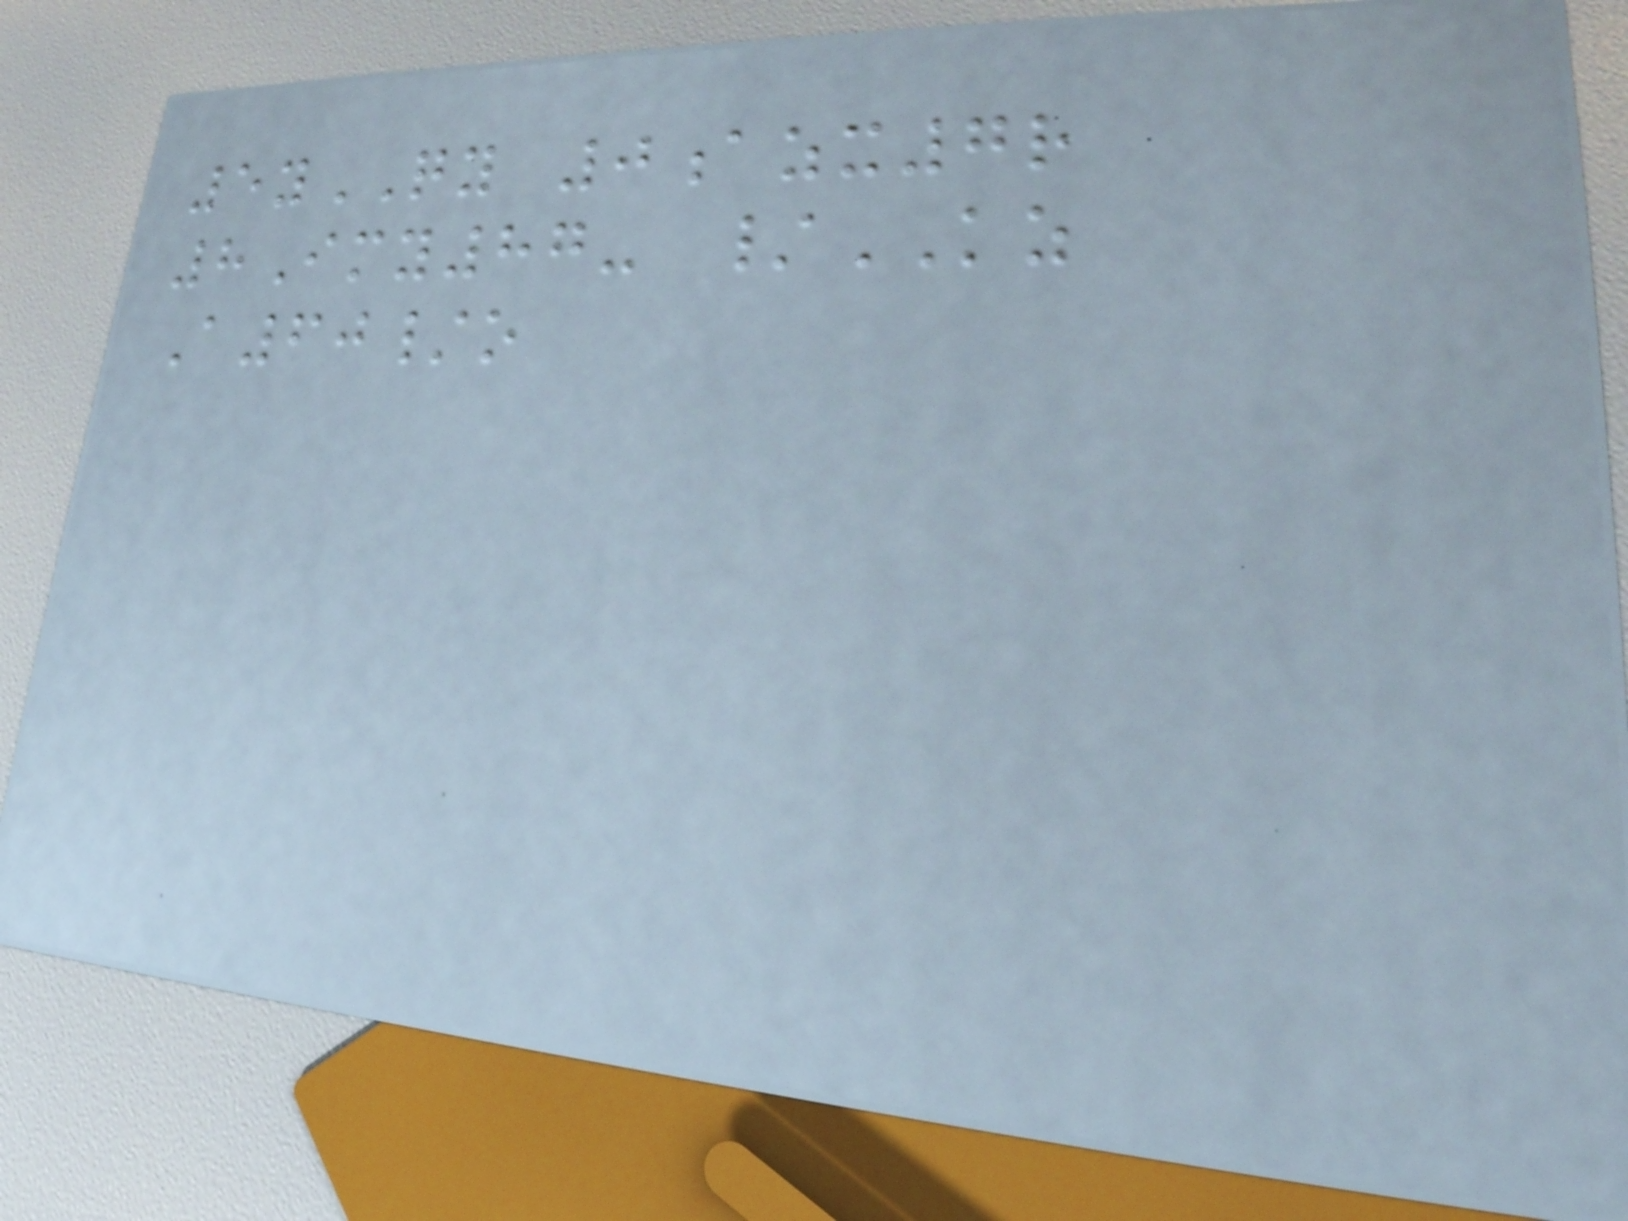5yQY 0azx7r
8Imy87- /KZ
A60/o
